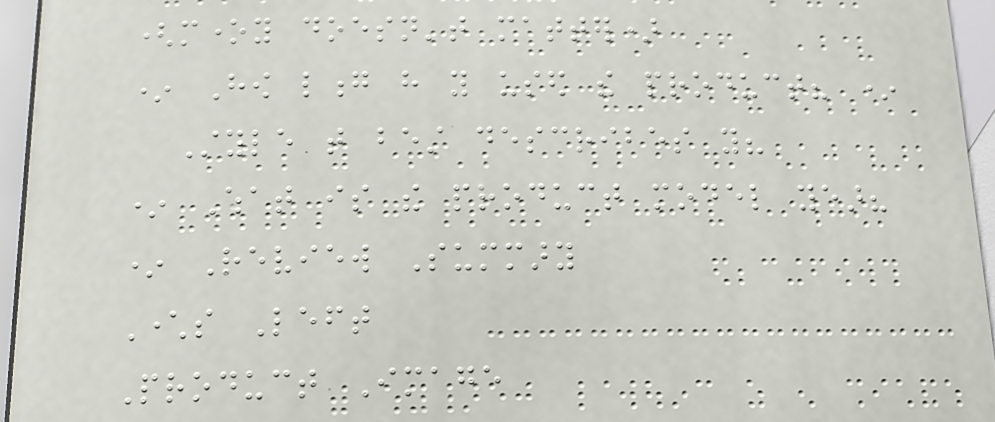(money doesn't matter)
* How long have you used the product? *
Style that best describes you?
* What is the product model year?
* Review Summary
Characters Left
Product Image
